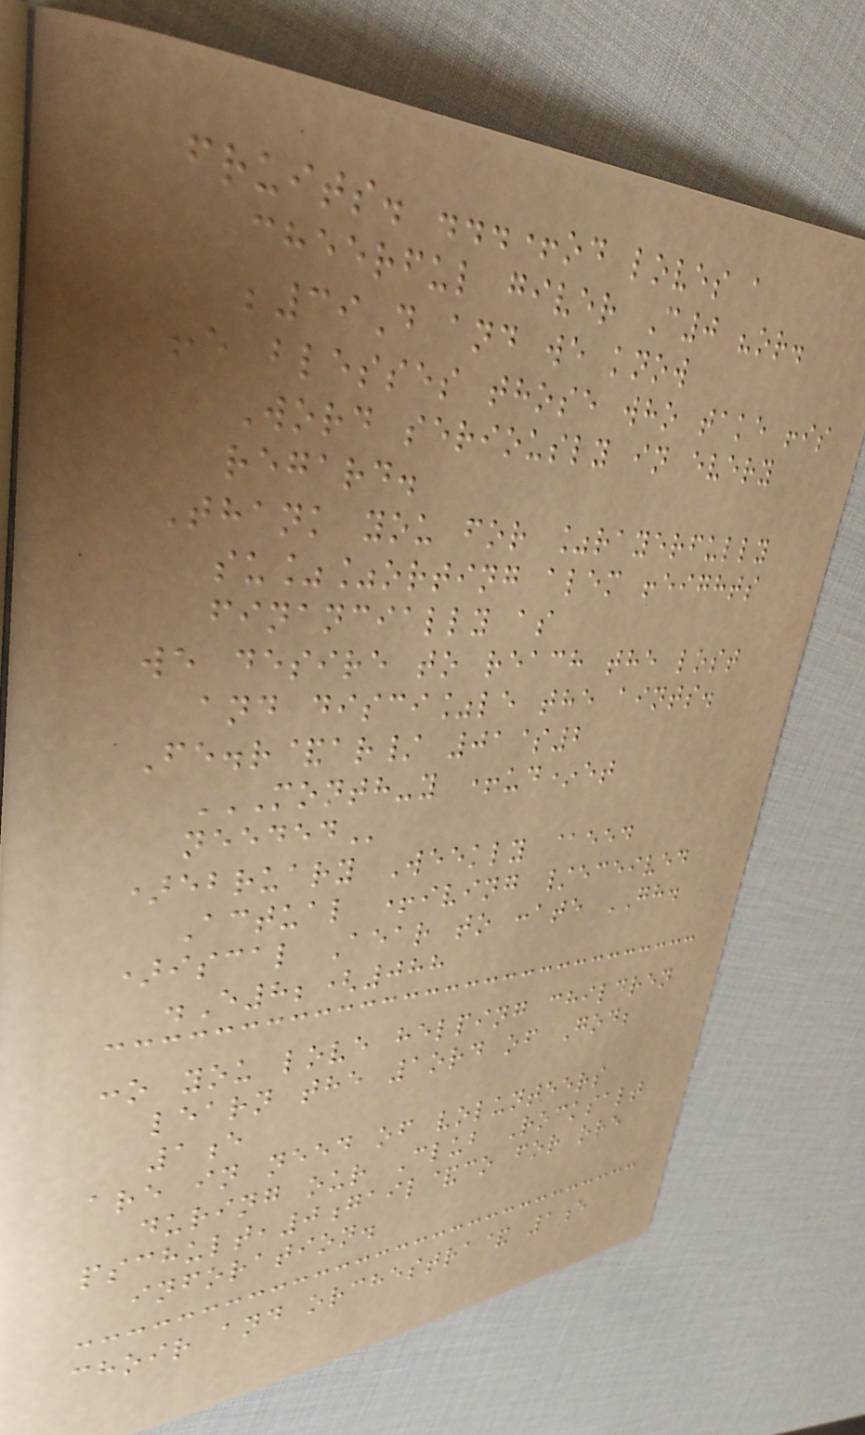fruits. ...+od loves a
cheerful giver C0 "or.
;39D and we know
!e blesses those who take !is
Word seriously in every
regard.
Thank you for %rayerfully
su%%orting alem !eights
financially as
we desire to reach the lost
and disci%le the aints.
Fe.r&ar/ 01$2
MONTH-Y +UD*ET
NEEDED
)ebruary Weekly @eed
Actual +iving /eceived
)iscal Aear to :ate GH.
.E8;(088
:o you love helping children
learn the 1ord of God;
1e
are in need of volunteers
during our Club Rocksalt
pschult,0gail&co for ore
inforation.
choir and orchestra& 1e
